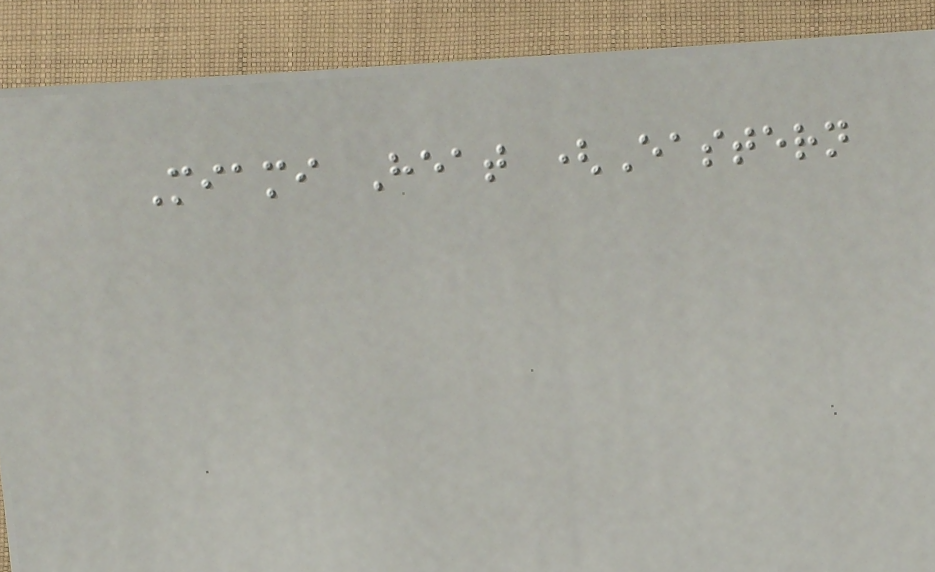Miami Heat (Eastern
